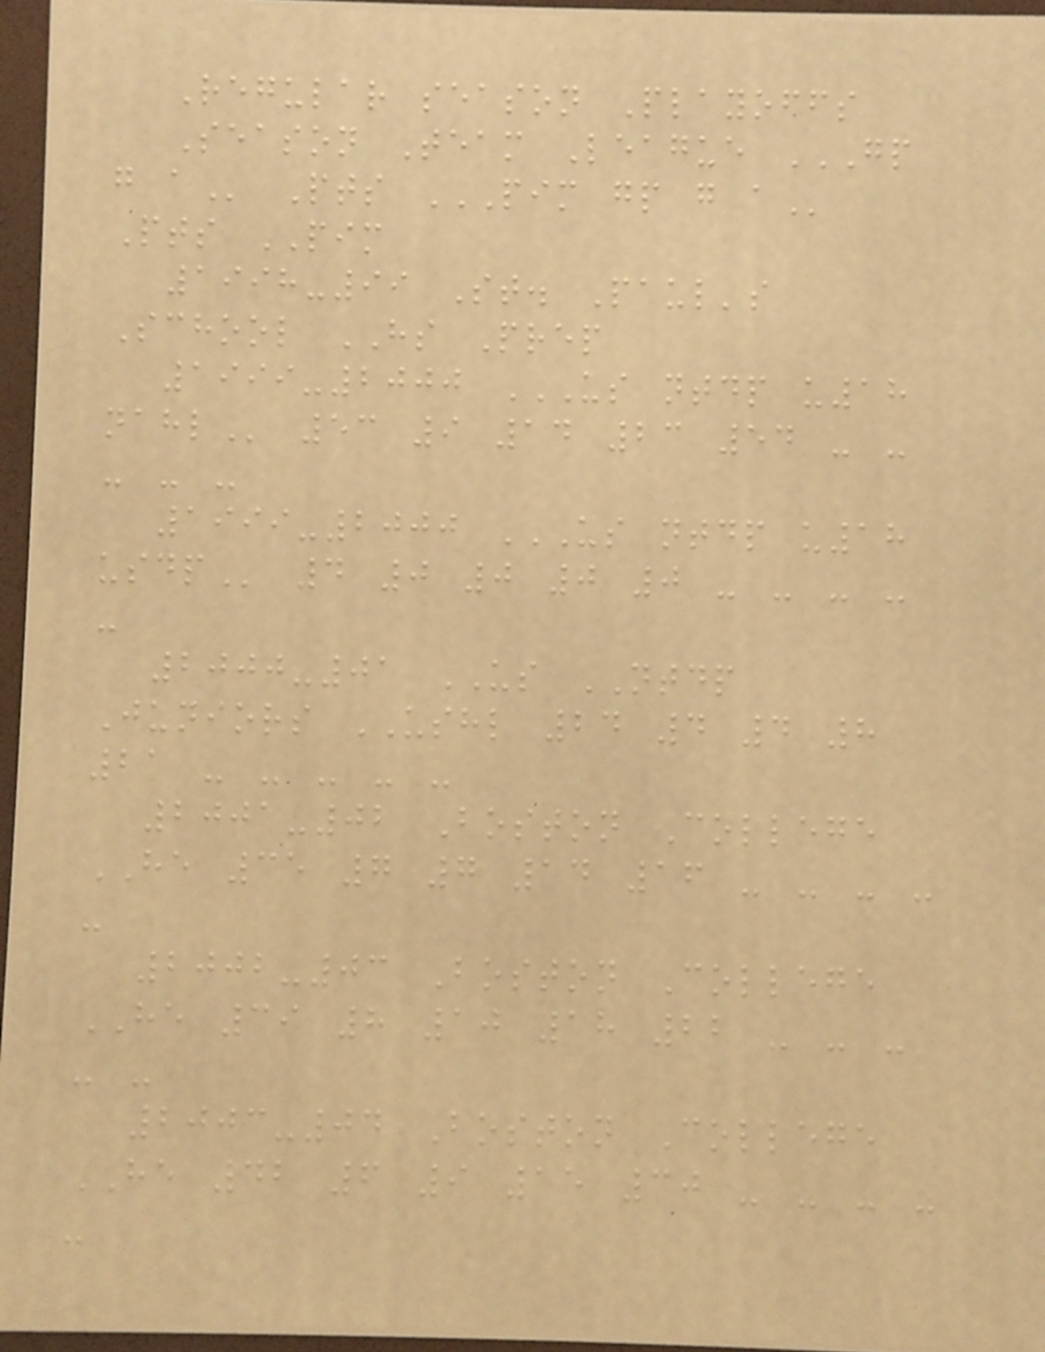Regular season Playoffs
Season Team League GP
G A Pts PIM GP G A
Pts PIM
1998-99 St. Paul's
School HS Prep
1999-2000 US NTDP U18
NAHL 53 9 14 23 54 - -
- - -
1999-2000 US NTDP U18
USDP 4 0 0 0 0 - - - -
-
2000-01 US NTDP
Juniors USHL 24 4 4 8
21 - - - - -
2001-02 Boston College
HE 35 7 7 14 16 - - - -
-
2002-03 Boston College
HE 39 8 10 18 22 - - -
- -
2003-04 Boston College
HE 42 6 9 15 30 - - - -
-
